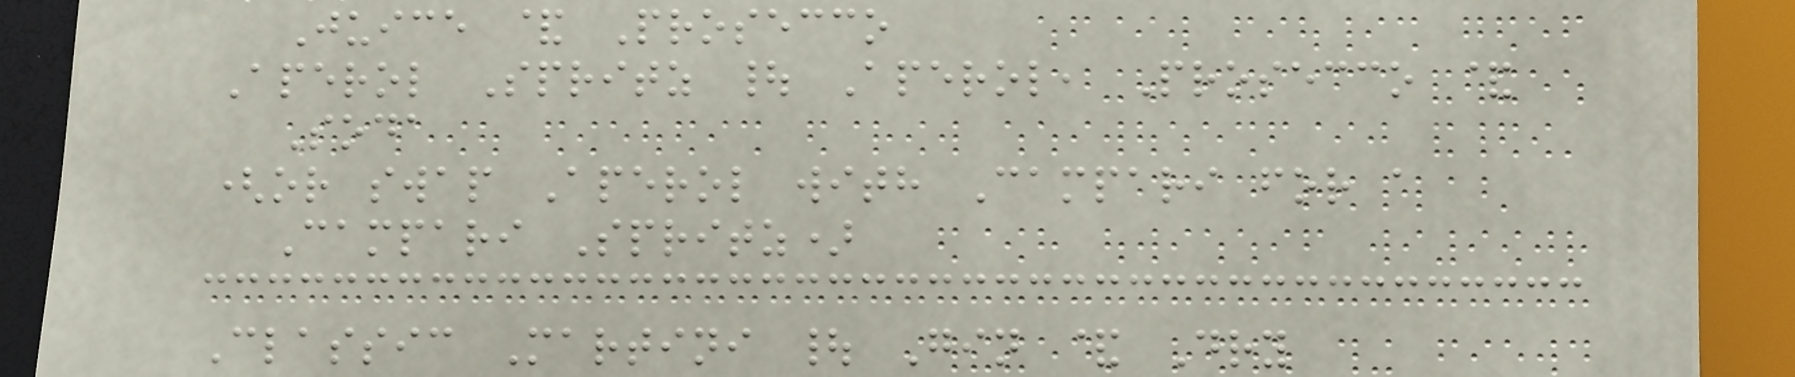Juice & Prosecco
Aperol Spritz | Aperol, Prosecco &
Soda
(or swap Aperol with Campari for a
Campari Spritz)
Classic Martini | Gin & Dry
